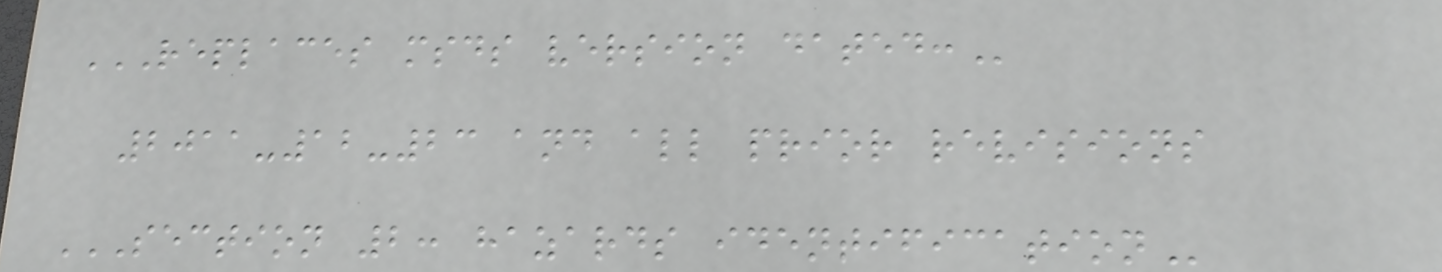REPLACES MSDS VERSION DATED:
2011-12-23 and all prior revisions
SECTION 2: HAZARDS IDENTIFICATION
